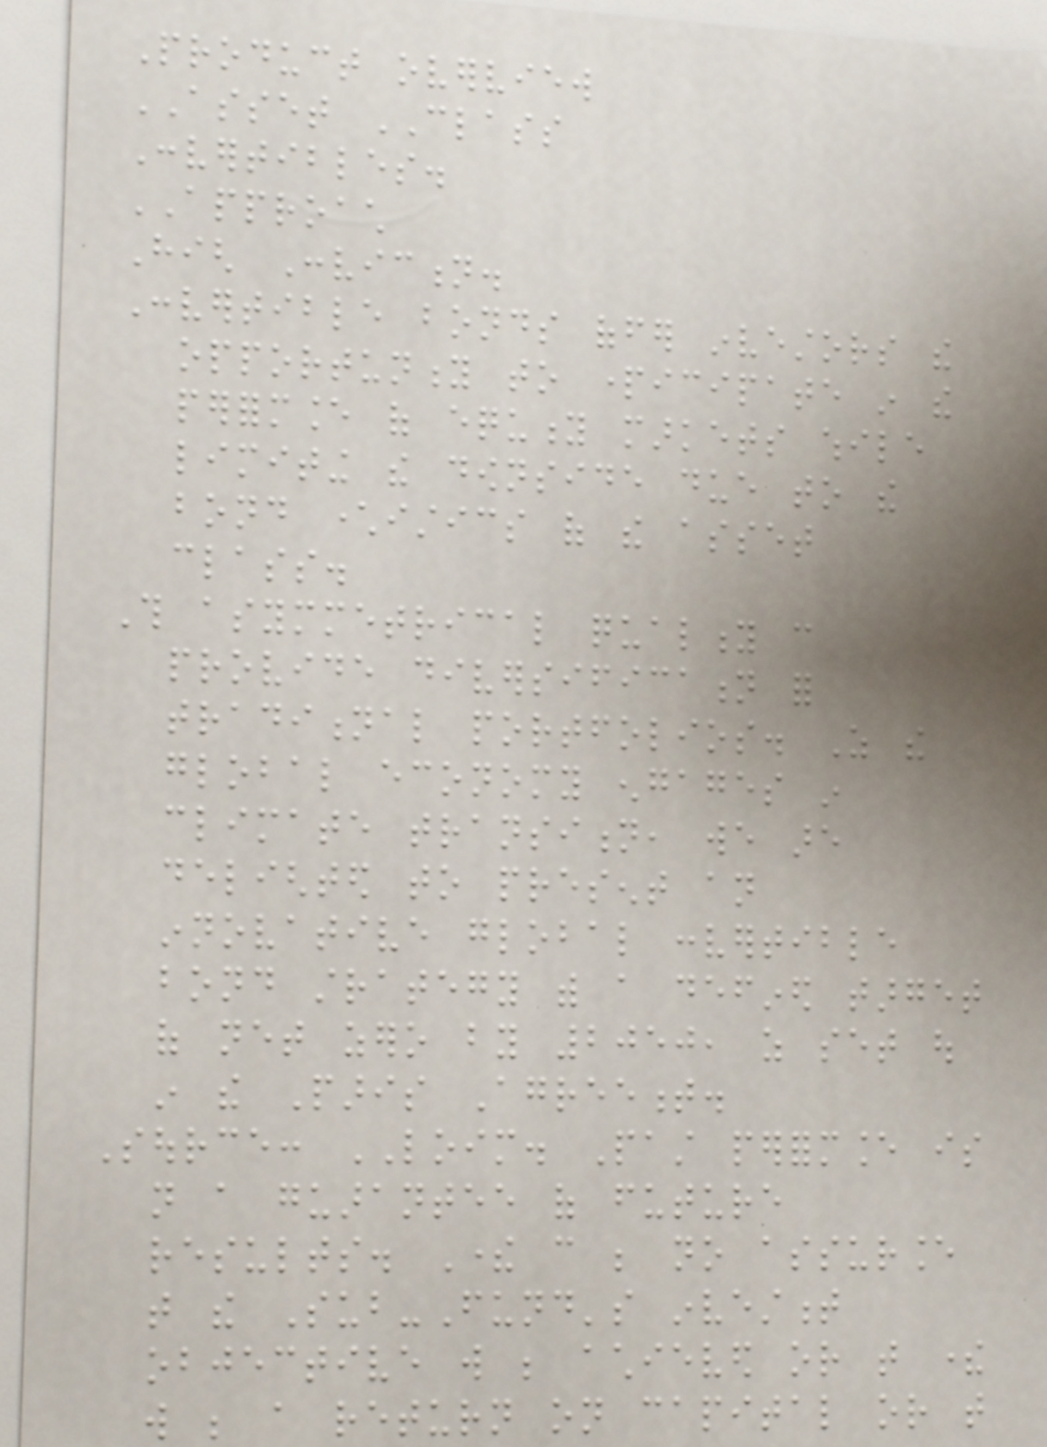Product overview
ASSET CLASS
Convertibles.
APPROACH
High Conviction.
Convertible bonds offer investors the
opportunity to participate in the
performance of equity markets while
limiting the downside due to the
bond characteristics of the asset
class.
This asymmetrical quality can
provide diversification for
traditional portfolios. As the
global economy engages in
climate transition, we are
delighted to present an
innovative global convertible
bond strategy with a defined target
of net zero by 2050, as set out
in the Paris Agreement.
Source: LOIM. Past performance is
not a guarantee of future
results. There can be no assurance
that the Sub-Fund's investment
objective will be achieved or that there
will be a return on capital or that
